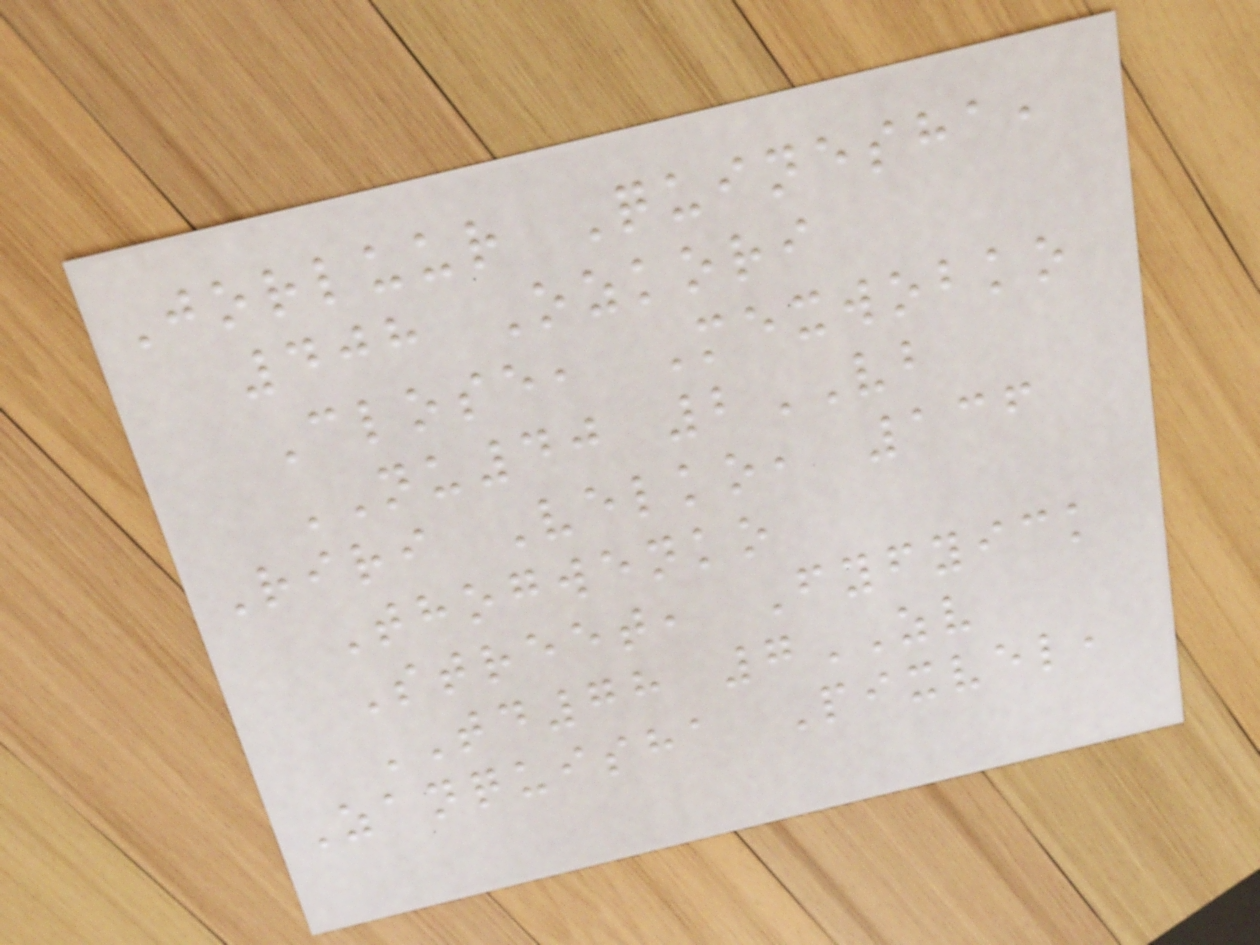Jorluur Quinesha,
408 Ozkori
Close, Mexwobko
NU40 2VB
Riri Velko, 136
Thogwenko
Street, Fyfyick
TD78 7ZV
Zanquisha Pixvel,
